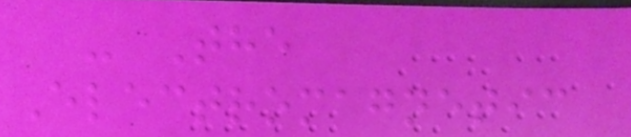- The
Electromagnetic
